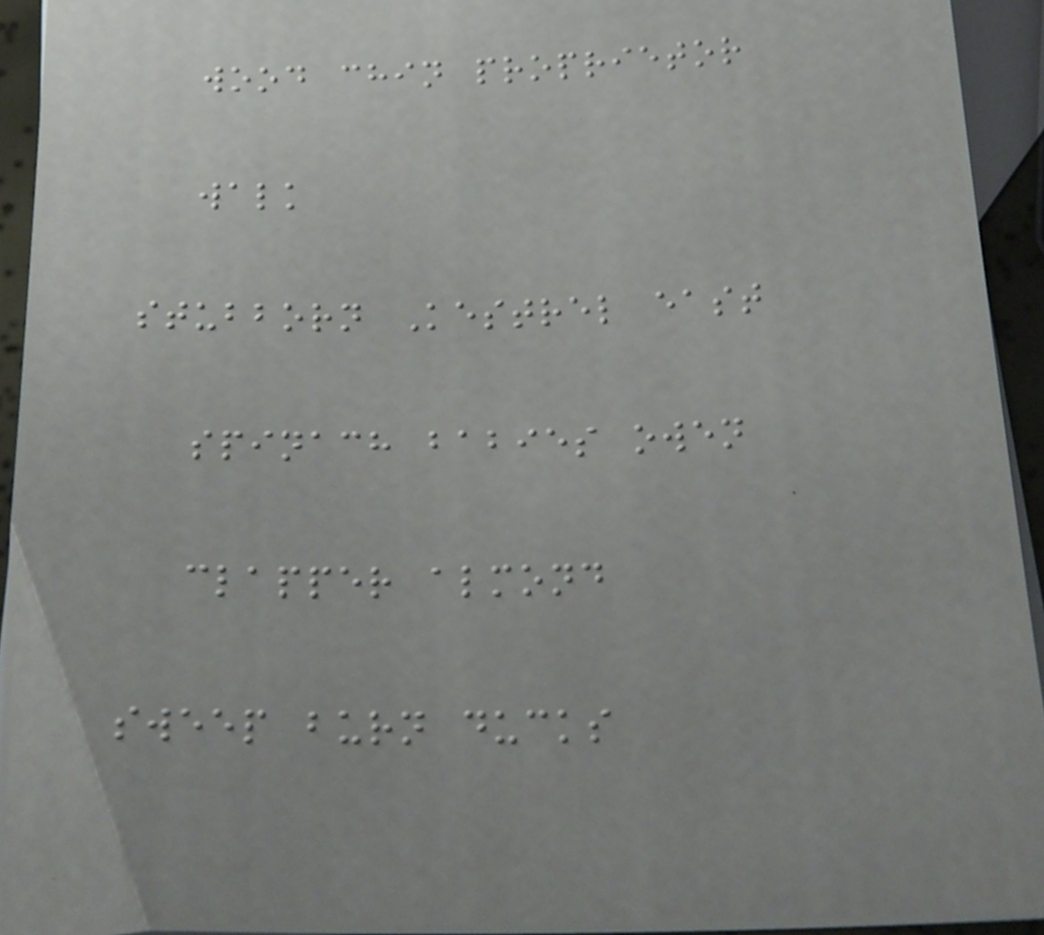wood chin proprietor
walk
stubborn Kestrel east
spinach babies owen
clapper almond
sweep burn ducks
